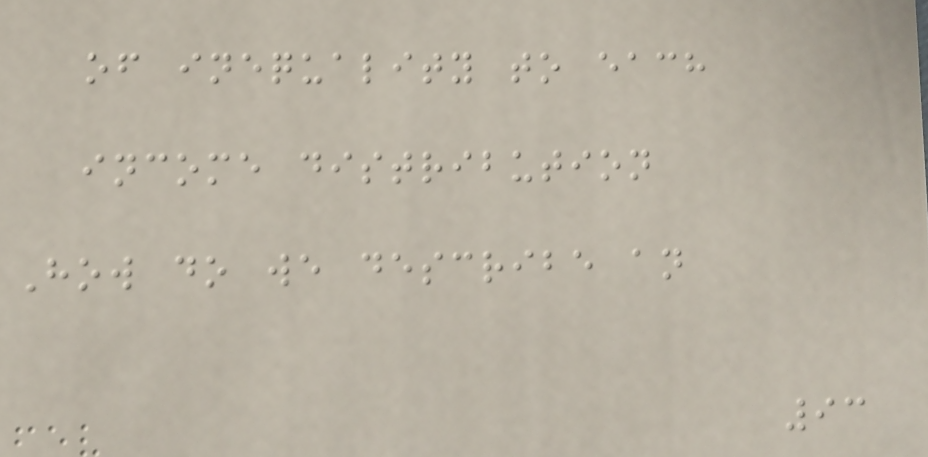of inequality to each
income distribution
How do we describe an
93
